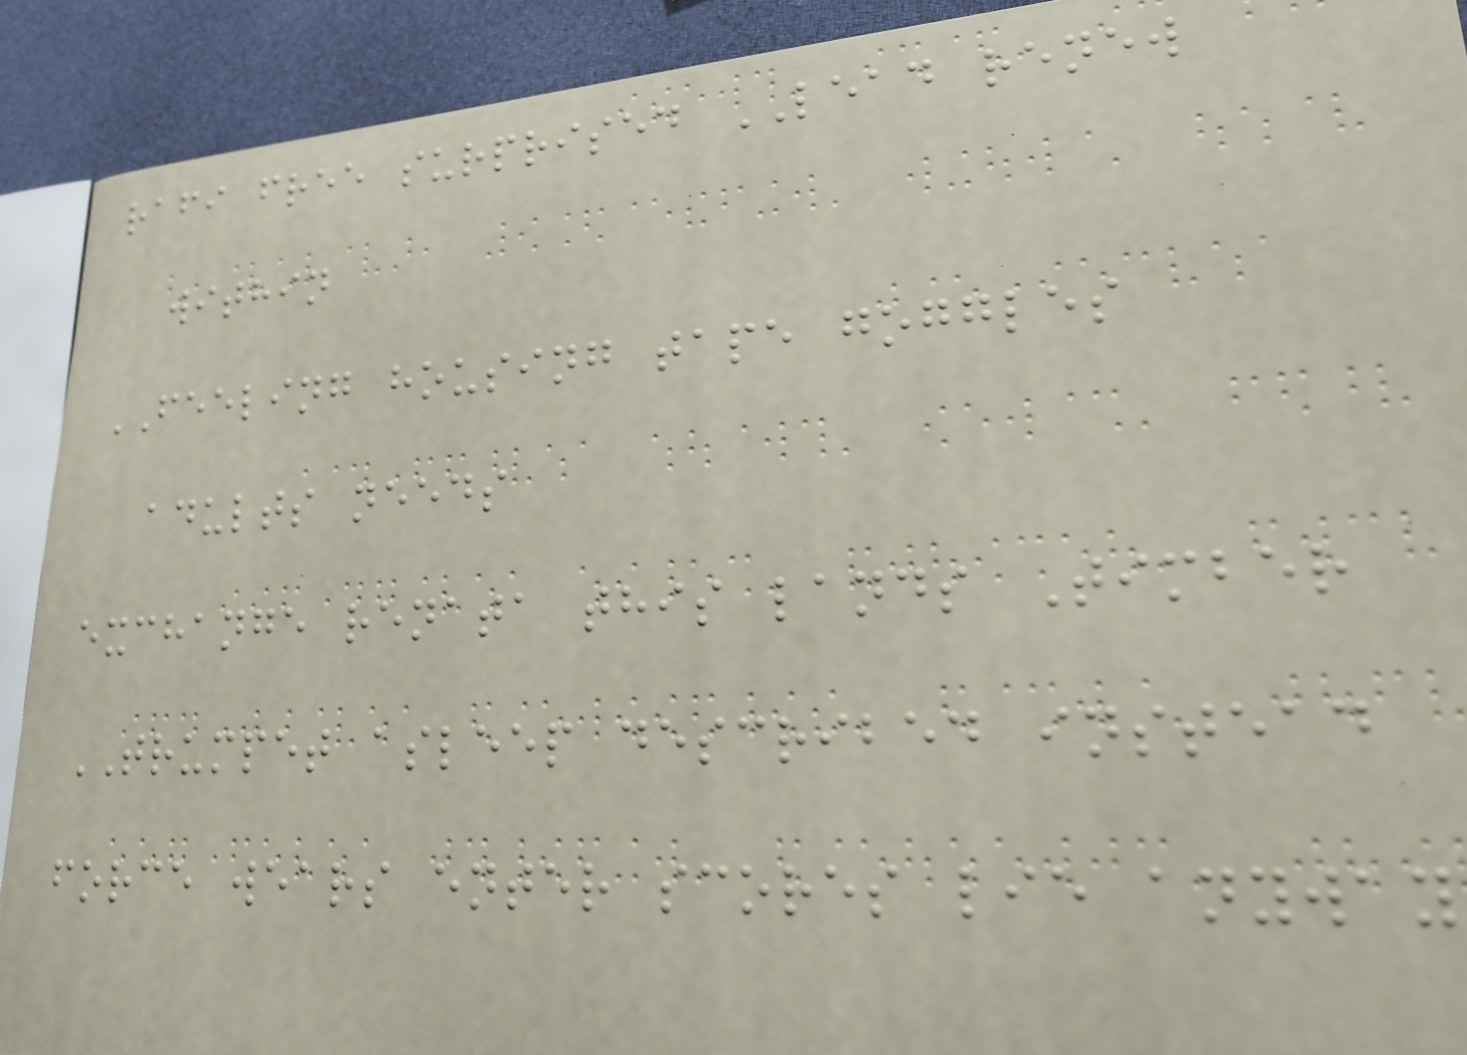rafi free surprised LEAD renew
within
FEELING housing tape goggles
adults needs
exchange renata this lands Timber
TRUMPET asleep described instead
force wears enter scores lie anyway
